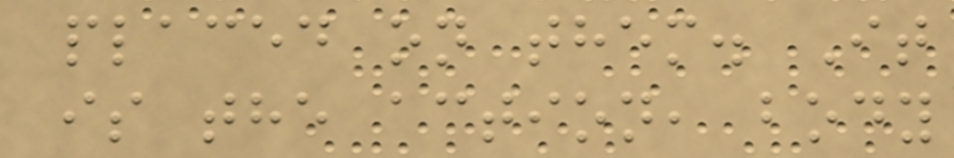placed on them. It
is the action, body
